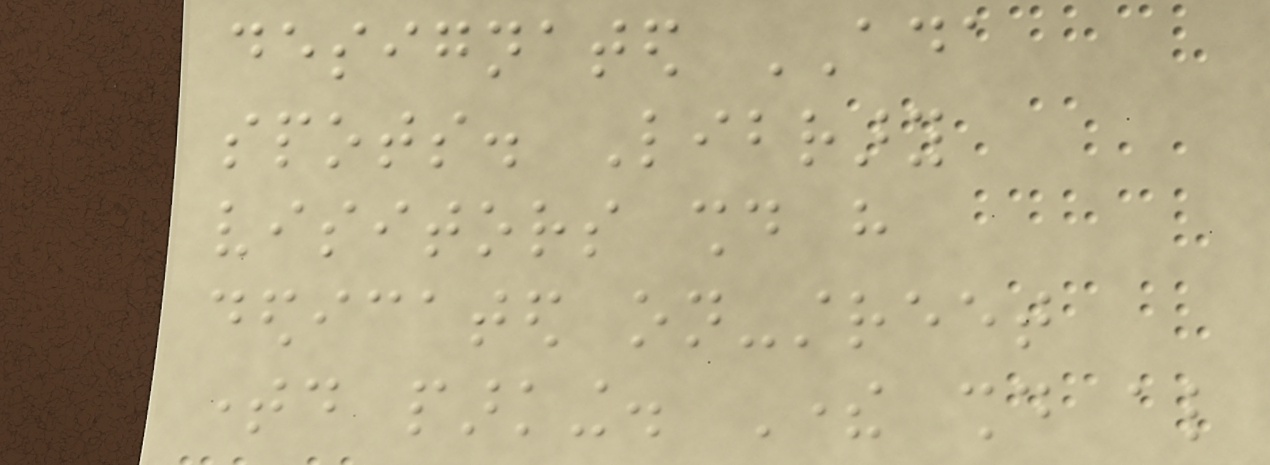designated ADA
spots. Library
visitors should have
dedicated on-street
timed parking. There should also
